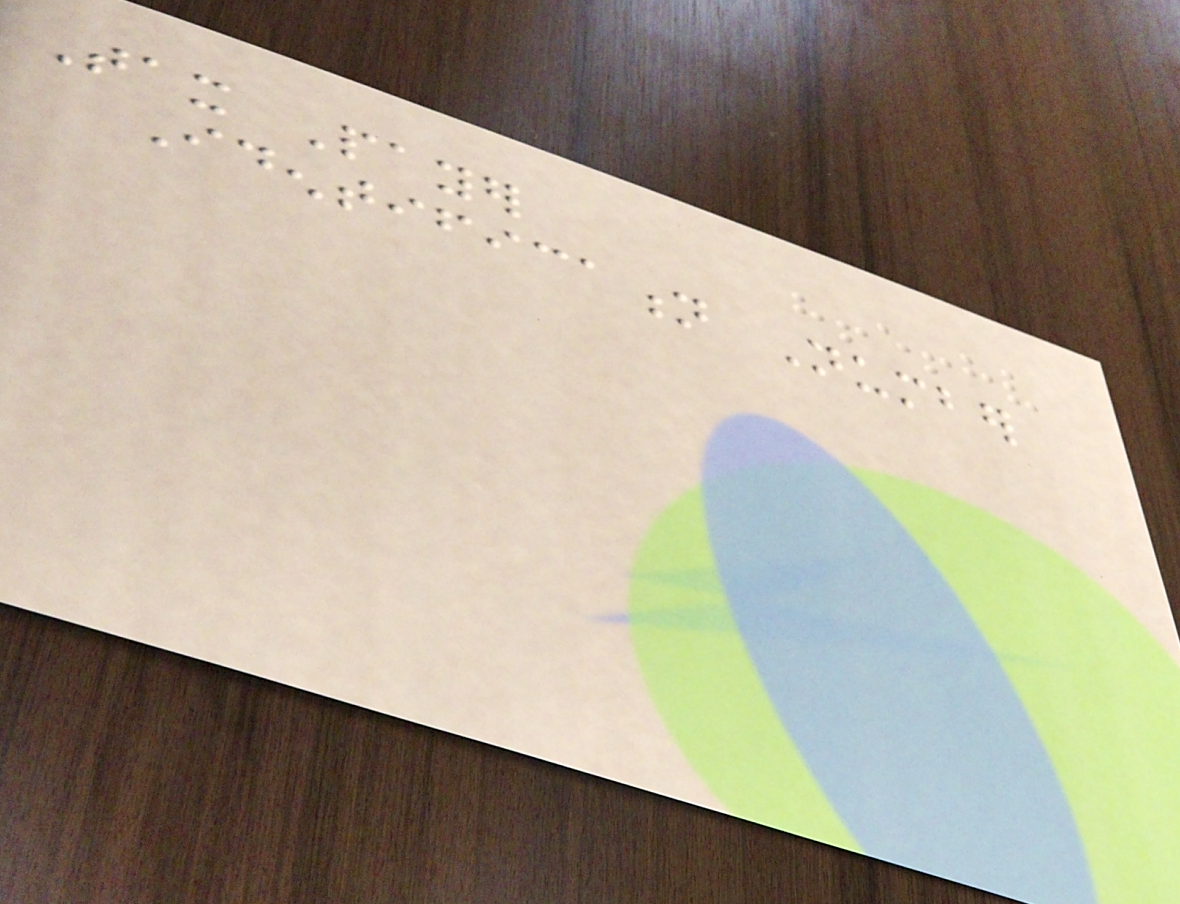Tax Payer
Identification Number
